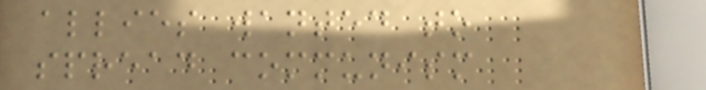allies wanted to
spread communism
